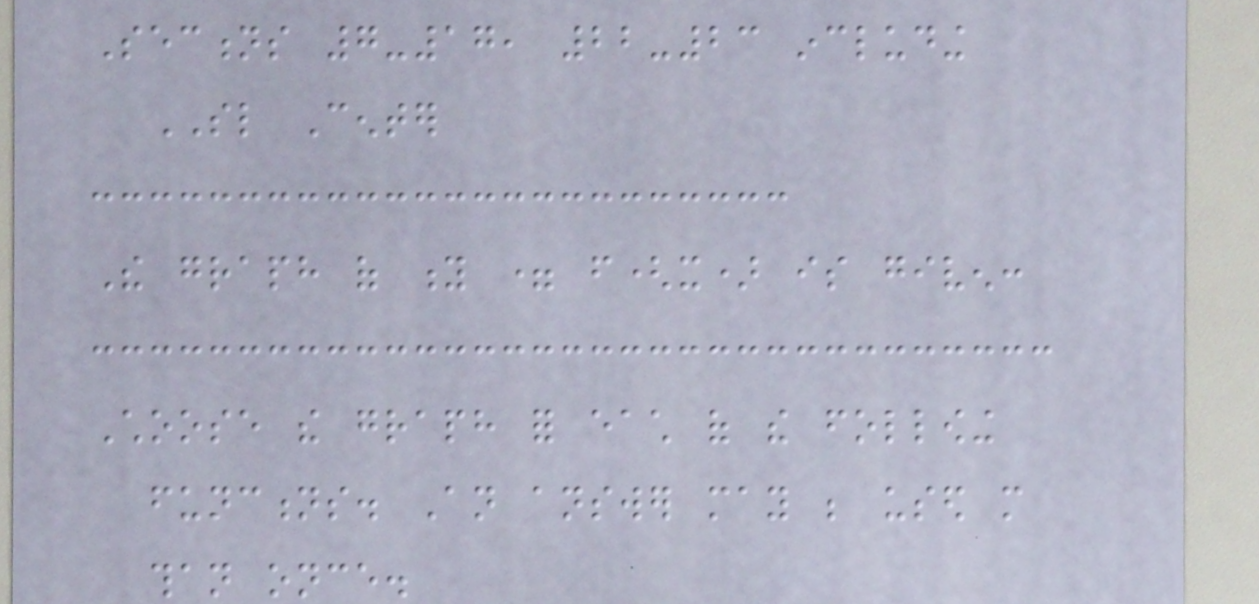Sections 7-17, 22-23 including
SL Center
The graph of y = f(x) is given:
Choose the graph for each of the following
functions. An answer may be used more
than once.
